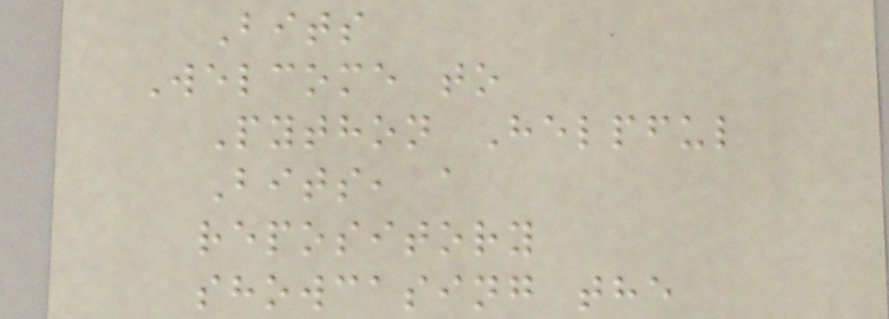Bits
Welcome to
Python Helpful
Bits, a
repository
showcasing the
